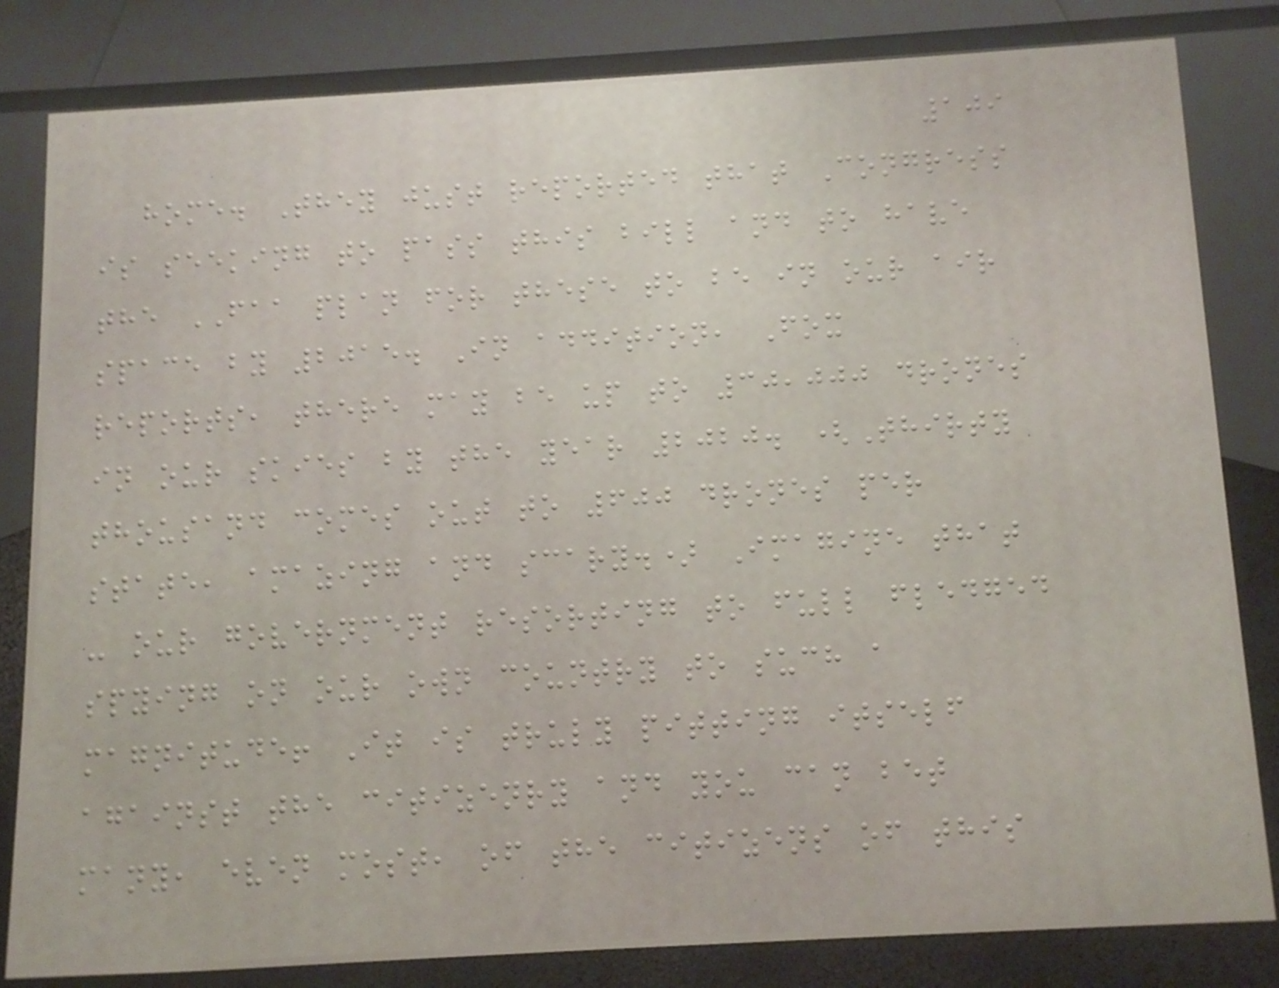109
home. They just reported that Congress
is seeking to pass this bill and to have
the FAA plan for these to be in our air
space by 2015. In addition, Fox
reports, there may be up to 30,000 drones
in our skies by the year 2020. (Thirty
thousand comes out to 600 drones per
state, amazing and scary.) Imagine that
- our government resorting to full fledged
spying on our own country to such a
magnitude! It is truly pitting itself
against the citizenry and you can bet
many, even most, of the citizens of this
